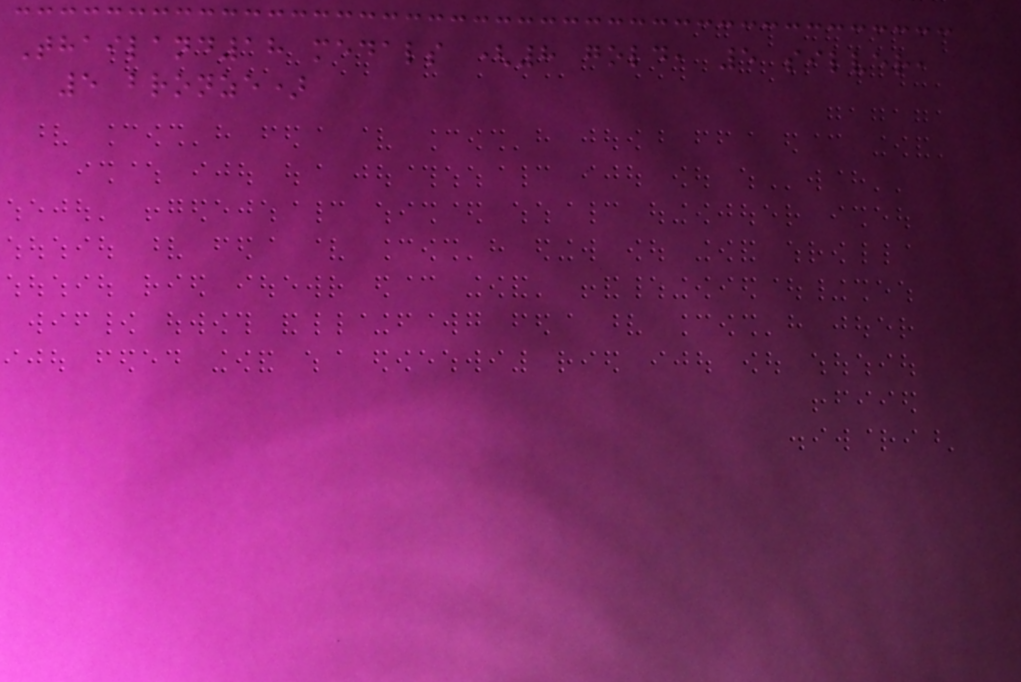Thailand18 medals (8 gold, 5 silver,
5 bronze)
